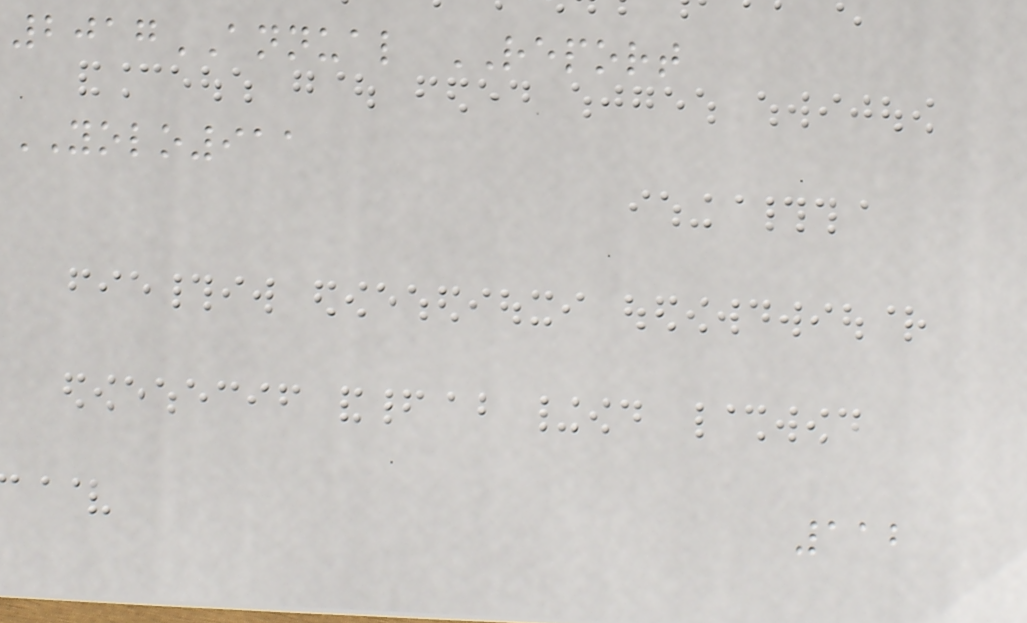2017ANNUAL REPORT
YOLO911
112
